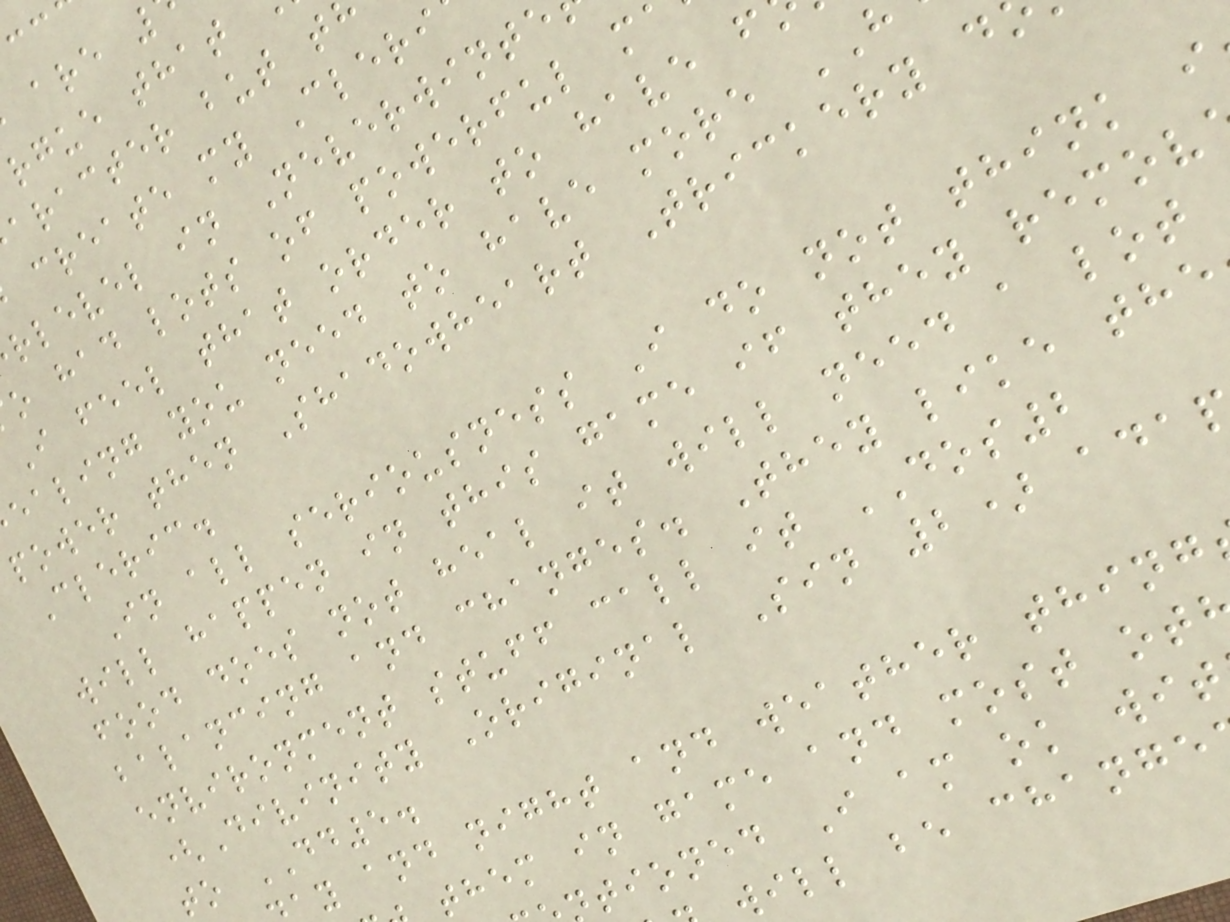aracter but t
create my Cleri
rlevel in Neverwinte
o had lots of powerful m
I feel that order to have f
ealing you need to have more
power then Shadowheart Trickery d
Cleric.
In all seriousness I do not think i
will happen in this game if they remov
food does not heal it will need a lot
balancing and changes. They like the
environment stuff call it DOS2
(Divinity Original Sin 2) ada
to DD5.
ay and night and weather thing
them in game and most ot
tioned I am ok wit
will be change
